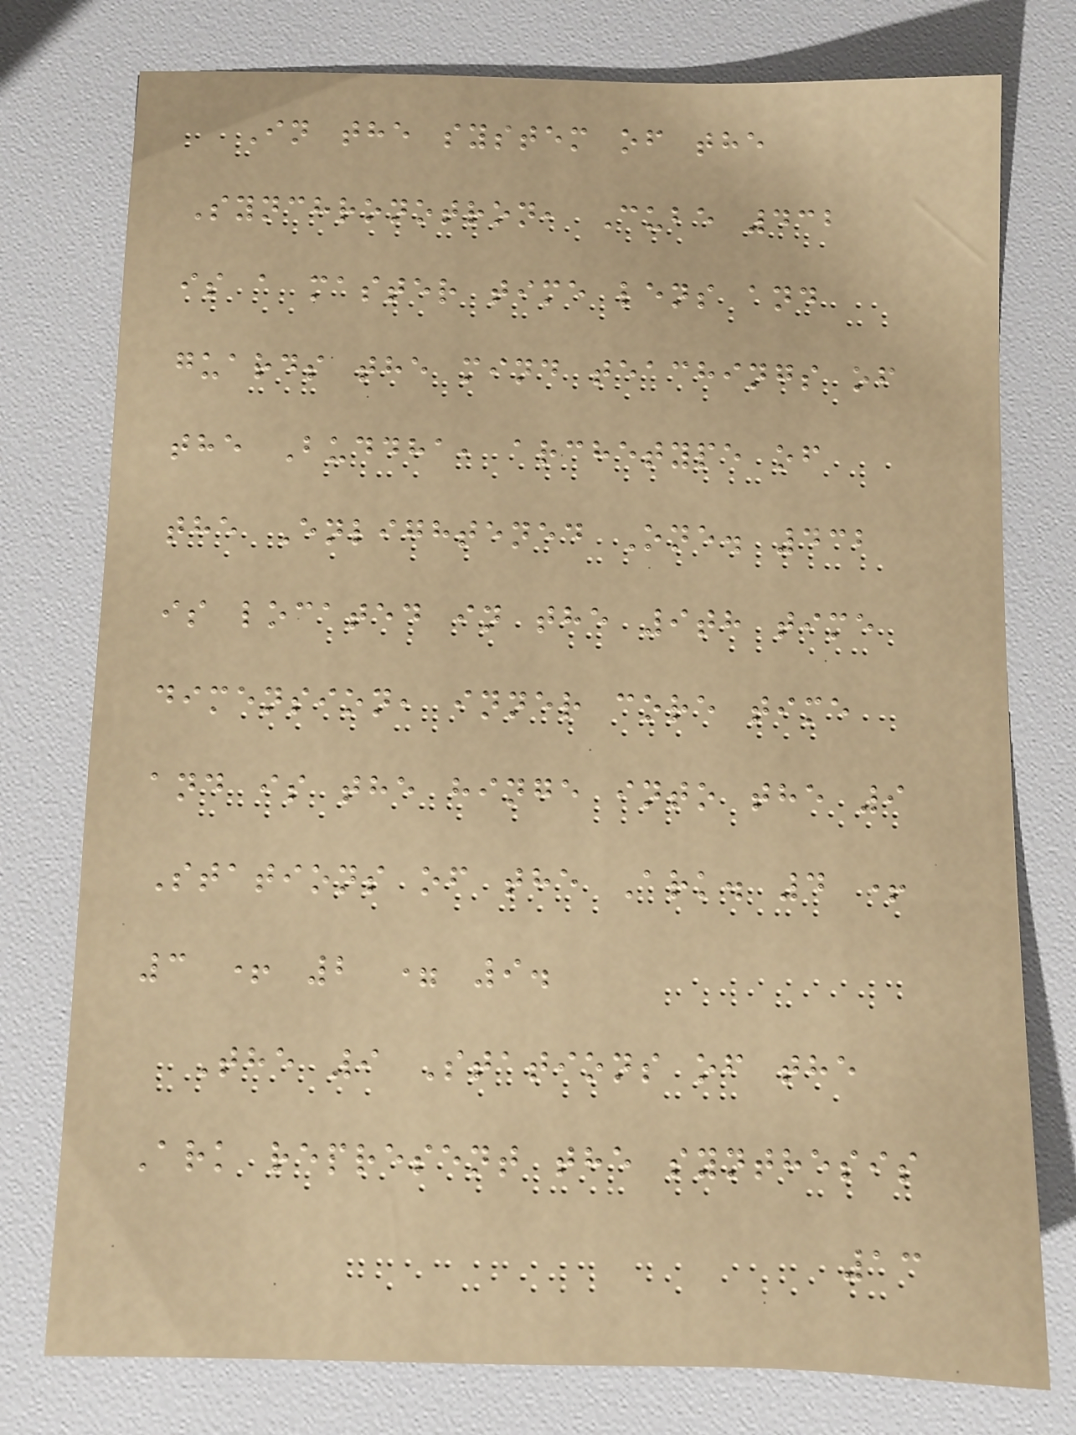In the system of the
Synchronotron, Cube 432
is a master time lens and
guards the mind teachings of
the Buddha, archetype of
the Enlightened One. 432
is located in the 9th time
dimension, inner core time
and is the hinge into the 9
Stations of the Ark. 4 +
3 + 2 = 9.
The 9 Stations of the
Ark represent the synthesis
13
